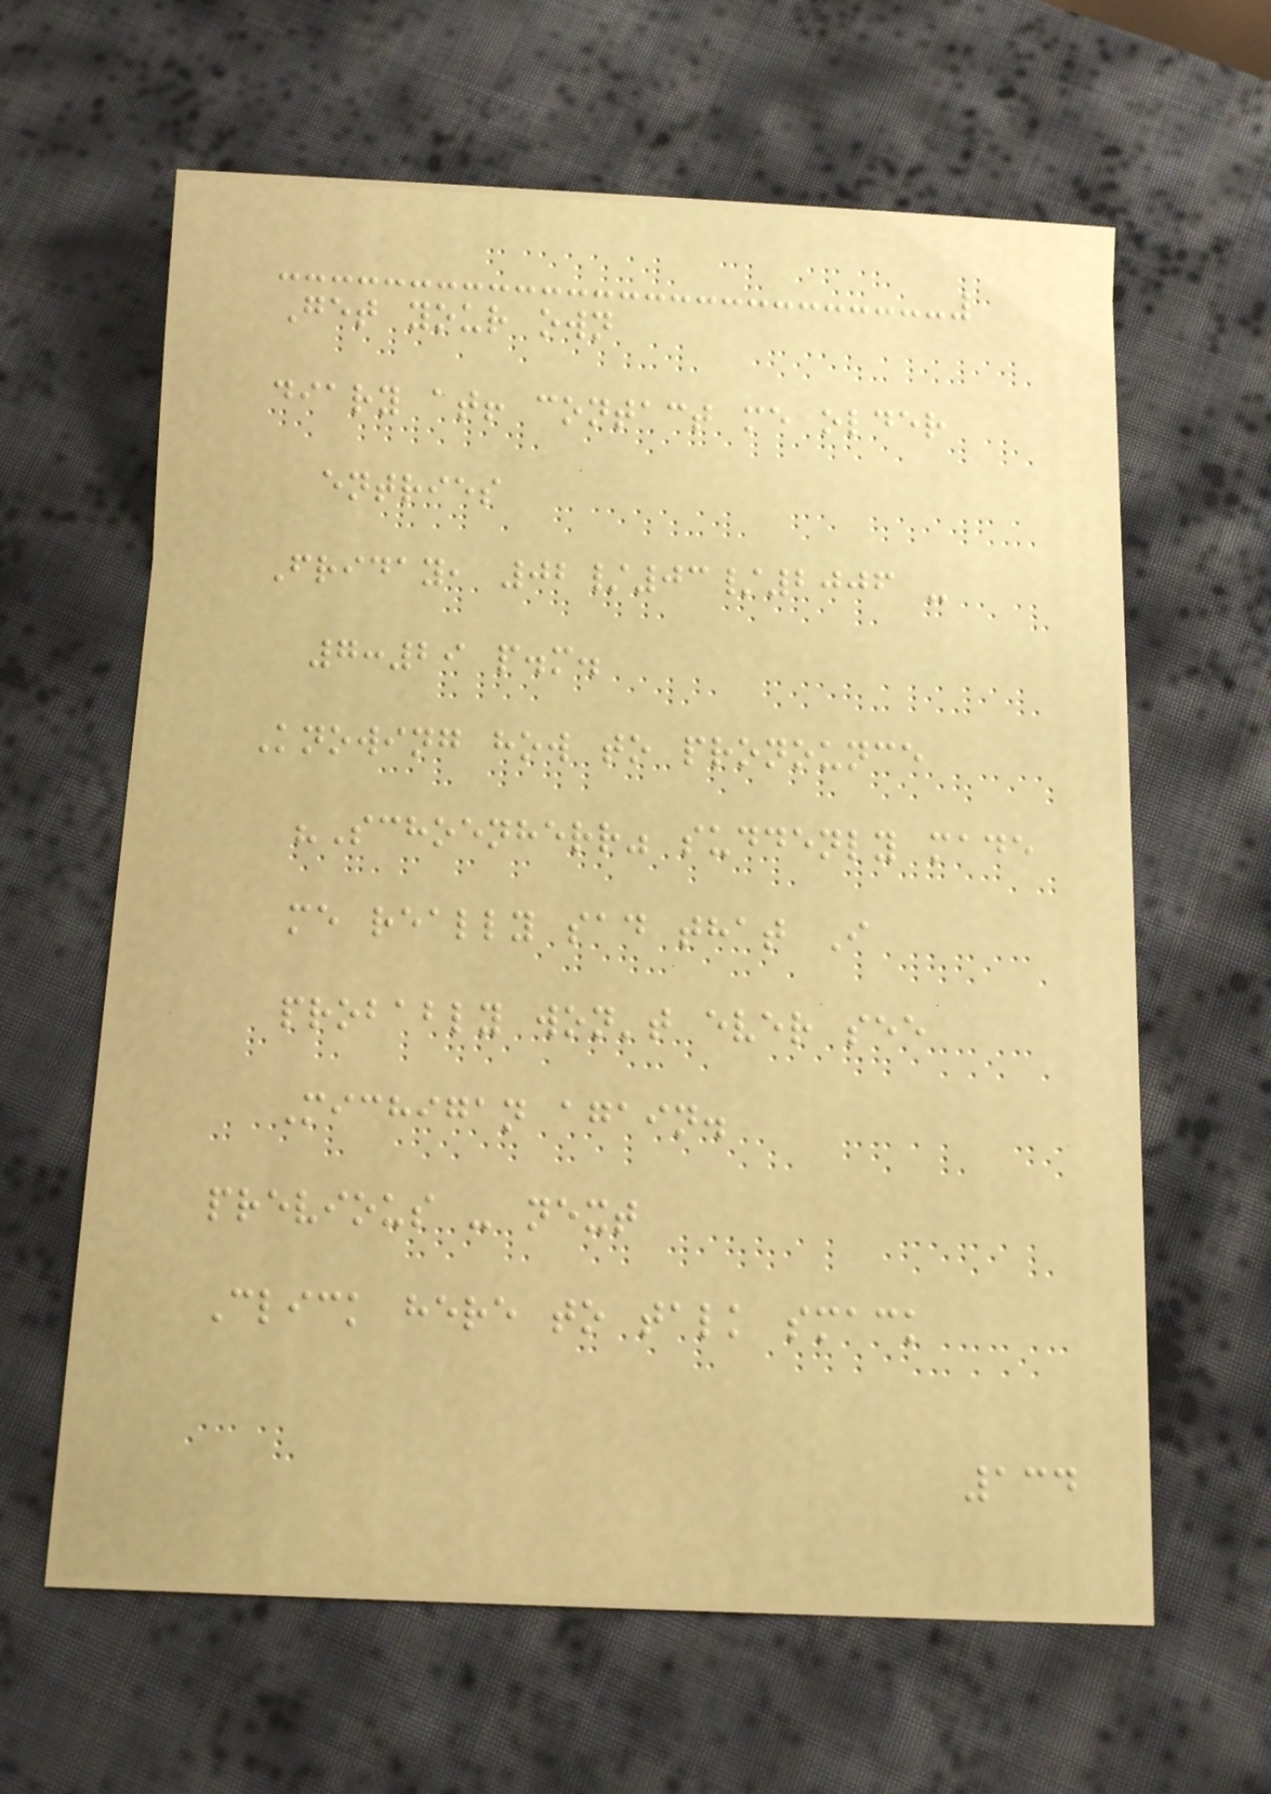Get your own
diary at! contact me older
entries
Friday, 02/03/2006 -
7:29 p.m.
Knowing how to pronounce
"Schoenherr" suddenly made
me really sad that I
probably won't ever see
Michigan again.
previous - next
Click here to talk smack
134
